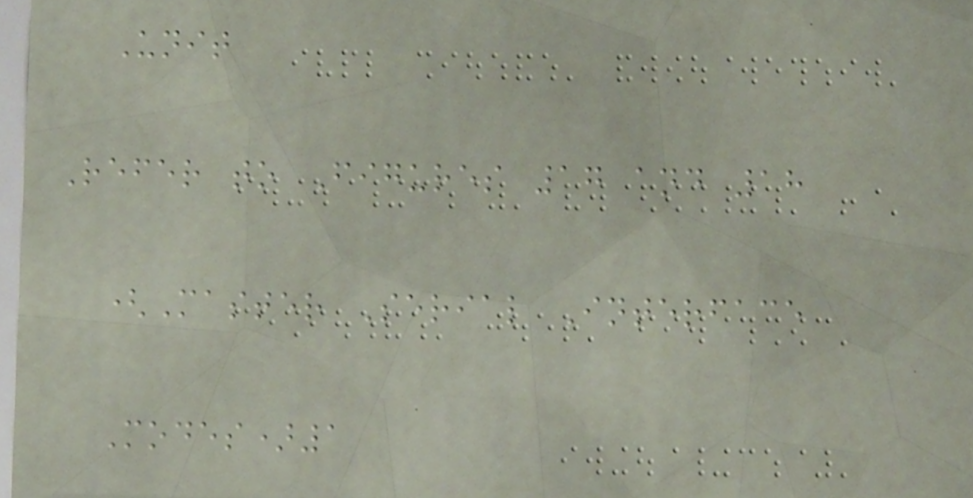Unit
Refer to Figures 17 and 18
(Master Serial Interface
Modes)1
